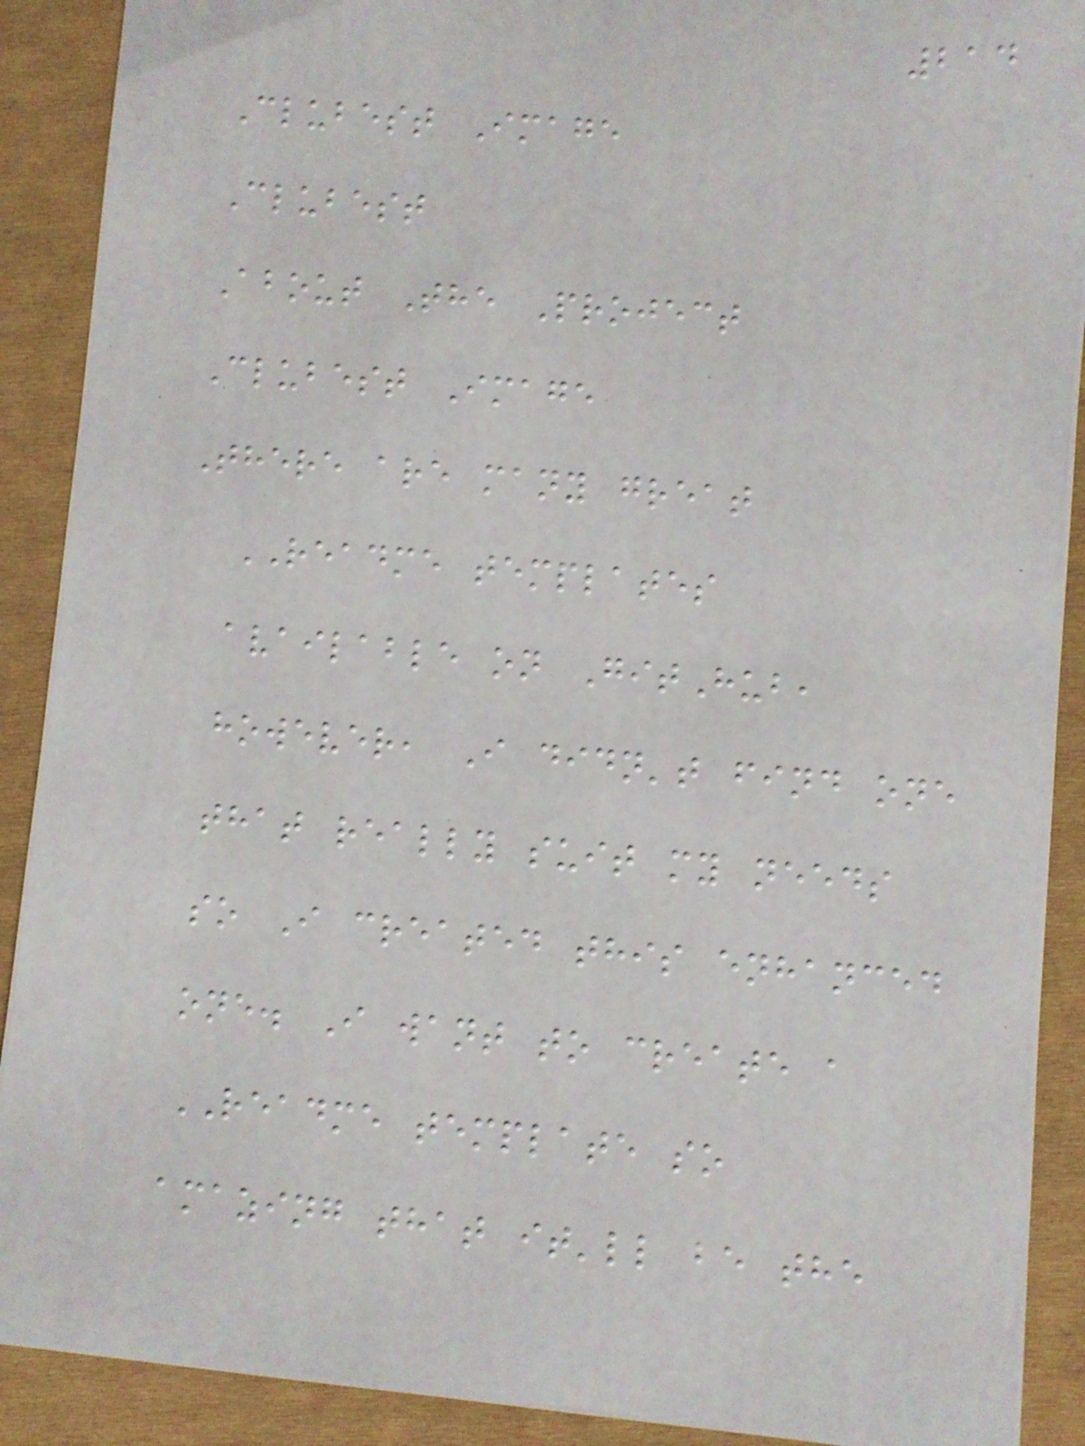214
Clubest Image
Clubest
About The Project
Clubest Image
There are many great
README templates
available on GitHub,
however, I didn't find one
that really suit my needs
so I created this enhanced
one. I want to create a
README template so
amazing that it'll be the
